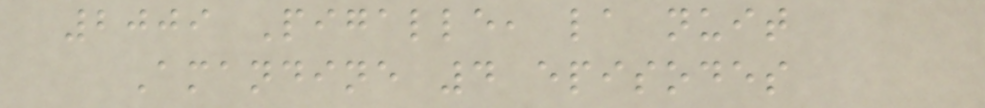2009 Pigalle, la nuit
Amandine 4 episodes
